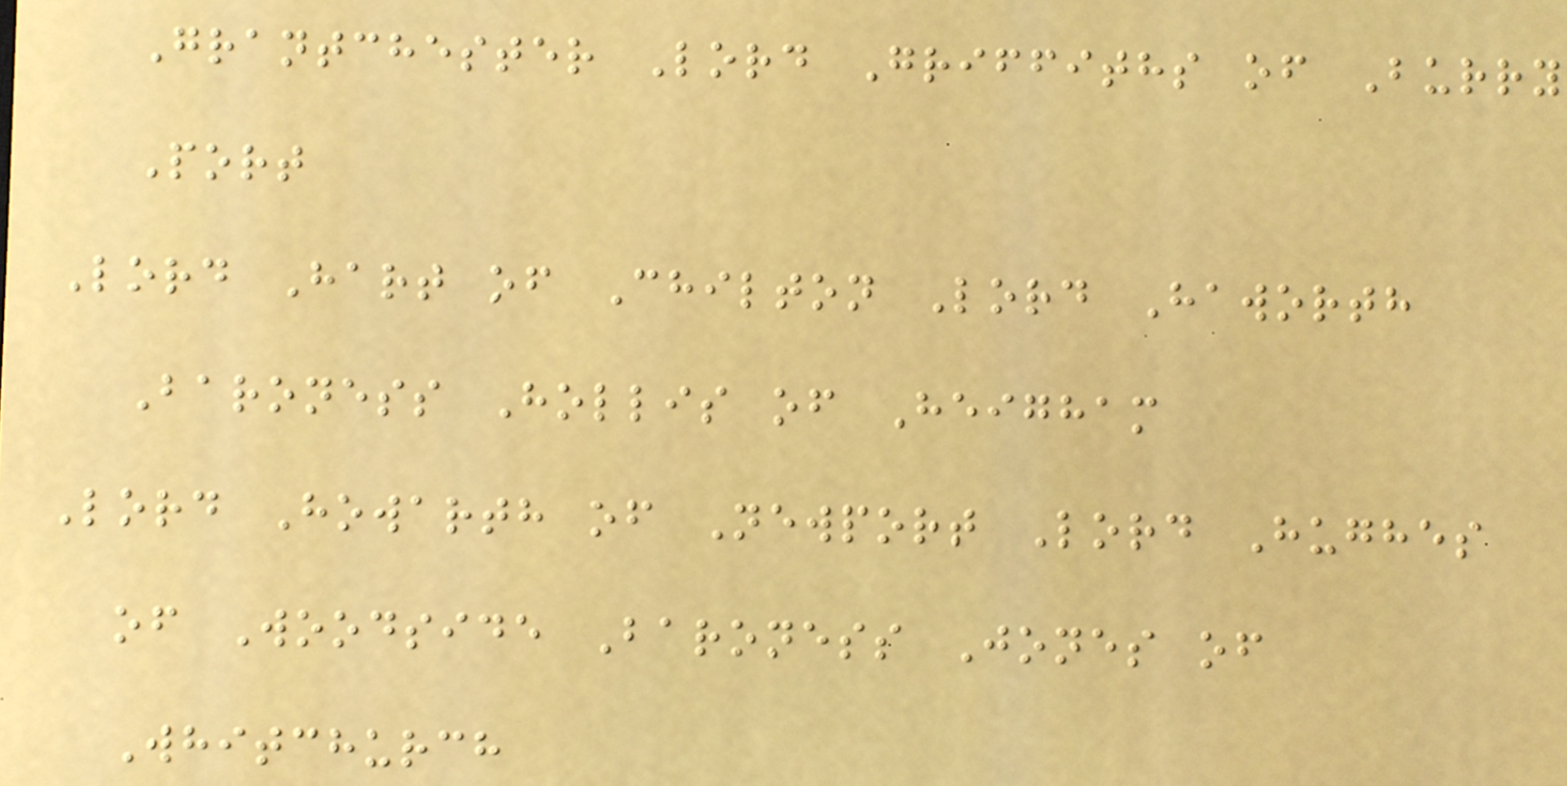Grantchester Lord Griffiths of Burry
Port
Lord Hart of Chilton Lord Haworth
Baroness Hollis of Heigham
Lord Howarth of Newport Lord Hughes
of Woodside Baroness Jones of
Whitchurch
